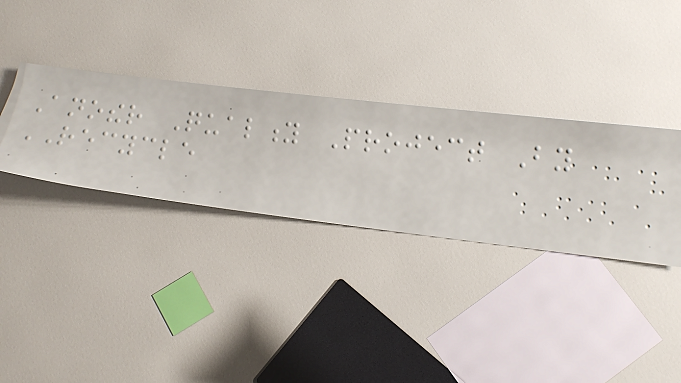Another Quality Project By
RECYCLE
